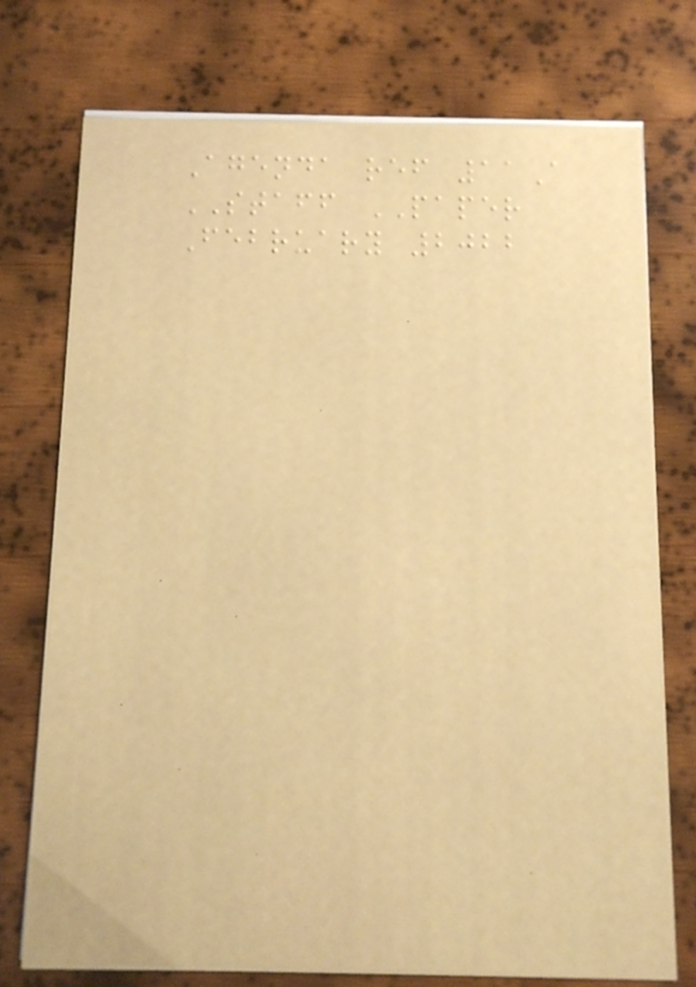Agenda ref 11A
STAFF PAPER
February 2022
